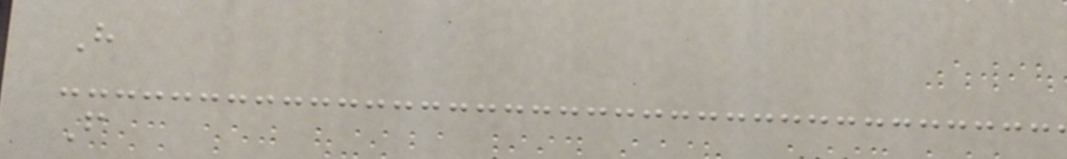H
F
